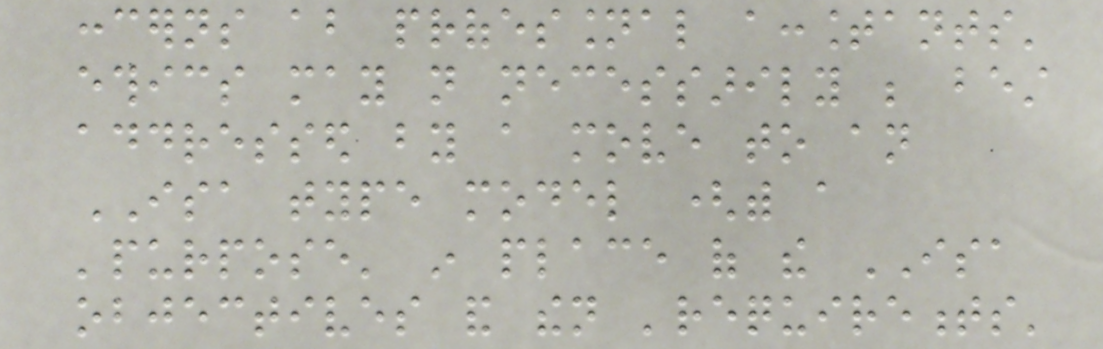concerns about professional accountants'
ethics may not necessarily be best
addressed by a move to an
ISA type model (with a
'purpose' in place of the ISA
objectives and then 'requirements'
